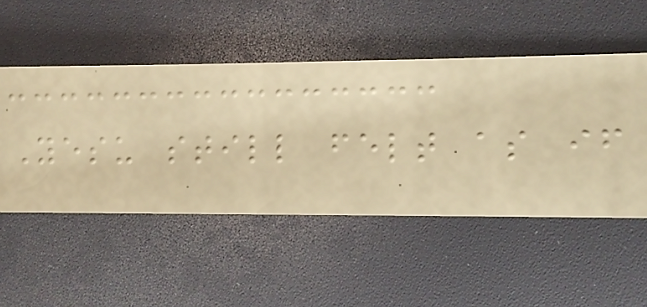Yesu still felt as if
